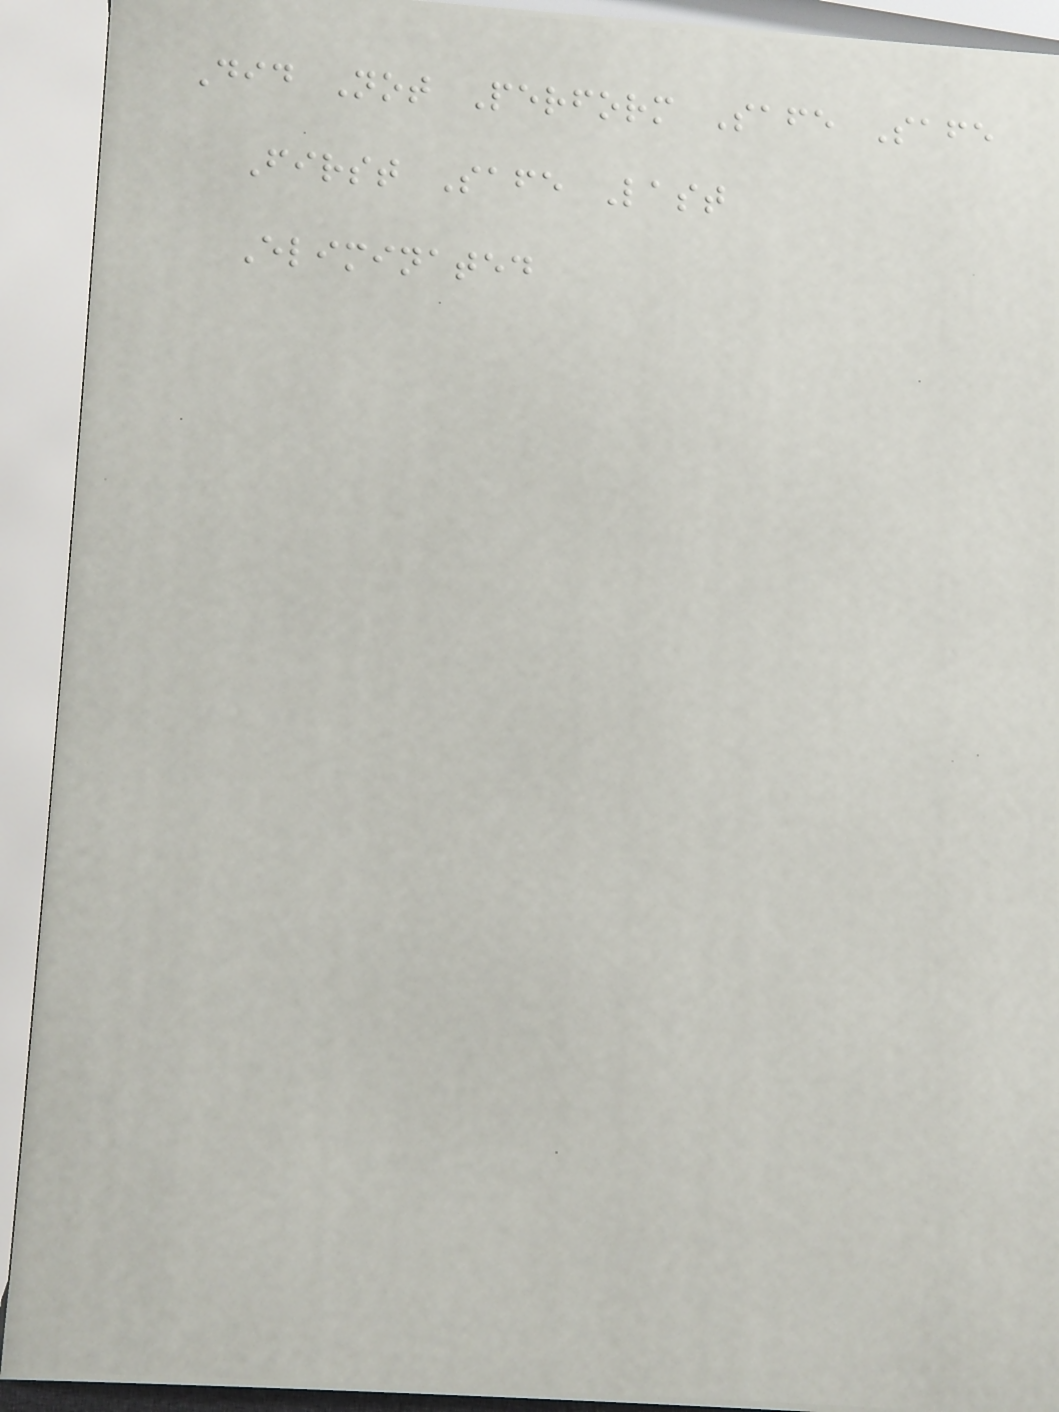Did Not Perform Safe Safe
First Safe Last
Eliminated
